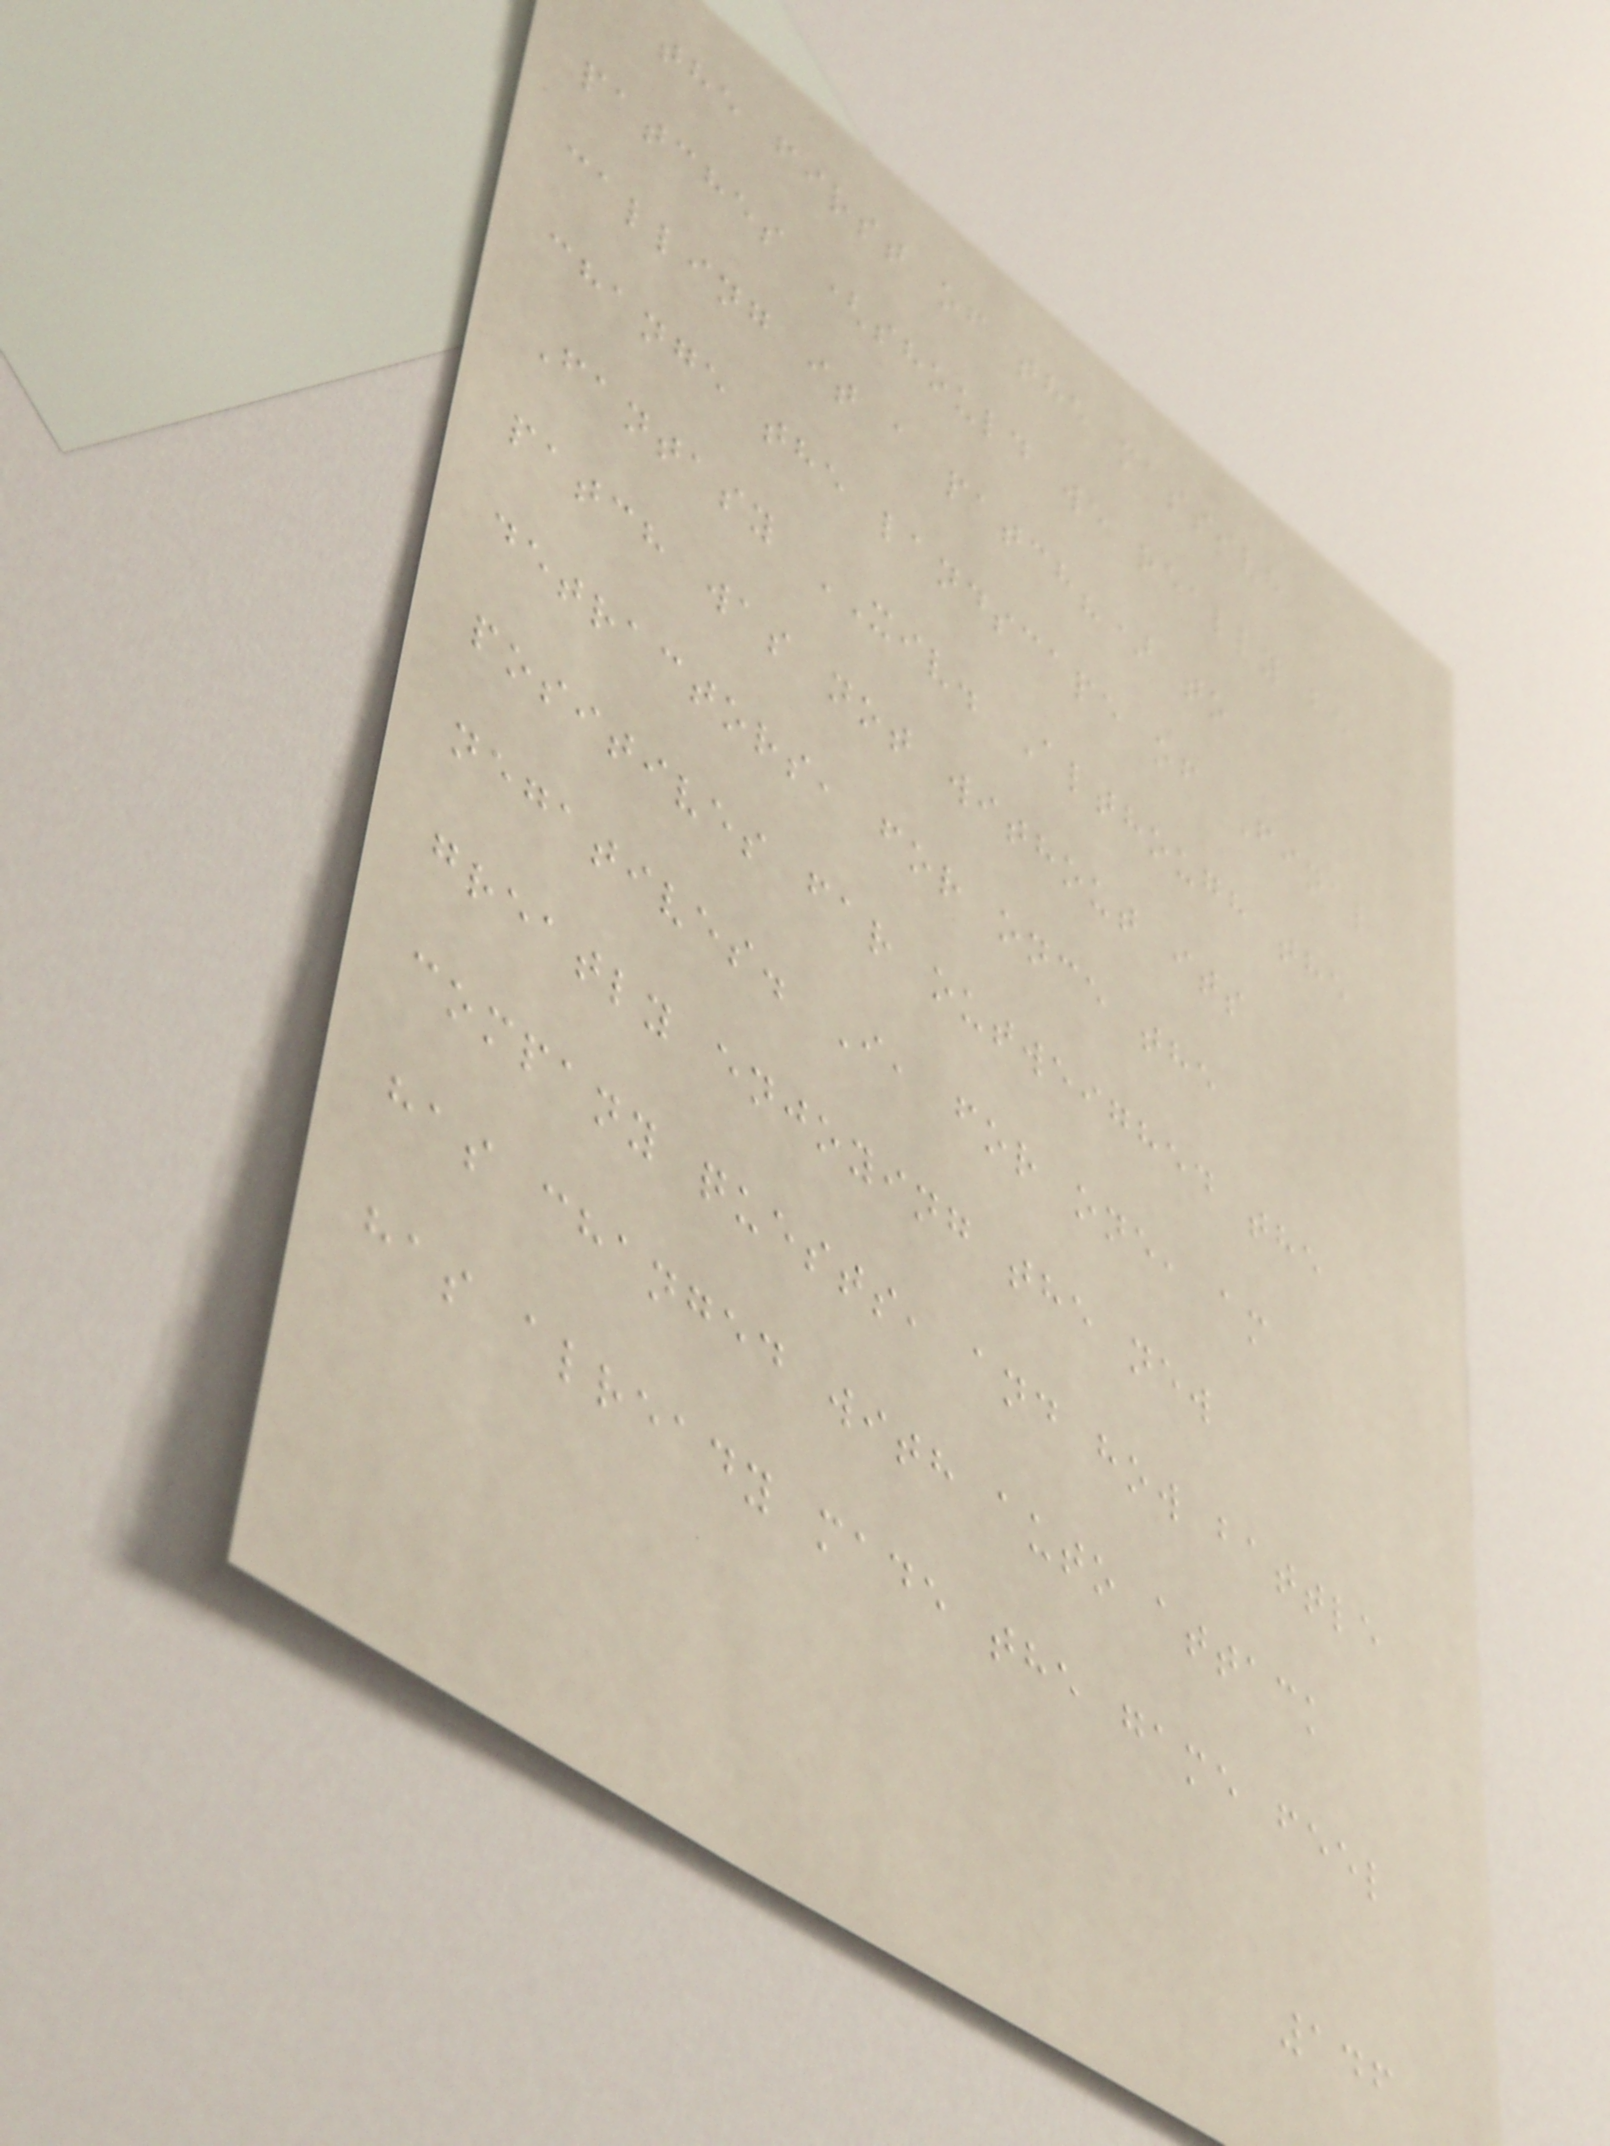the first of the massive
patches (should we really be
calling it a patch?) to
change the landscape of Final
Fantasy XIV. Although the
patch was not without its
detractors, for once the
positives far outweighed the
negatives. I, for one, am
greatly enjoying the new
company quests, and how battle
has changed with auto attack
has already made the game feel
146
